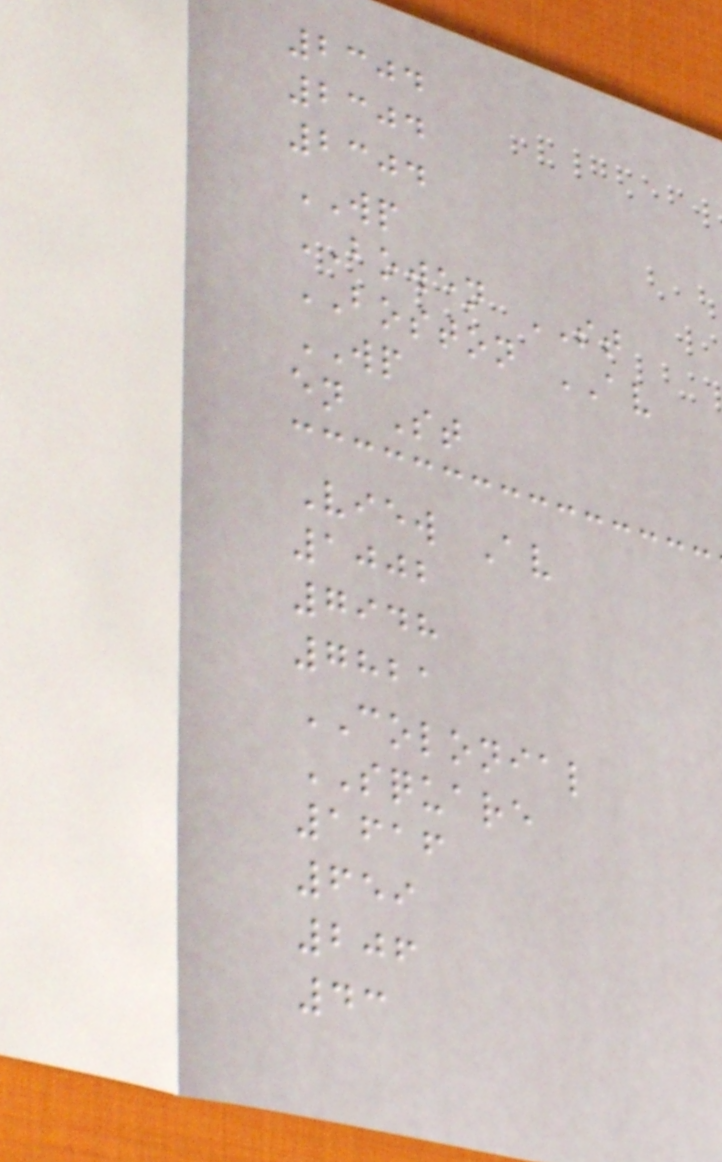2304
2304
2304
WP
BOWEN ST
BOSTON AV
WP
en St
View Av
1002
7948
7821
COLONIAL
SQUARE
1616
659
206
43
